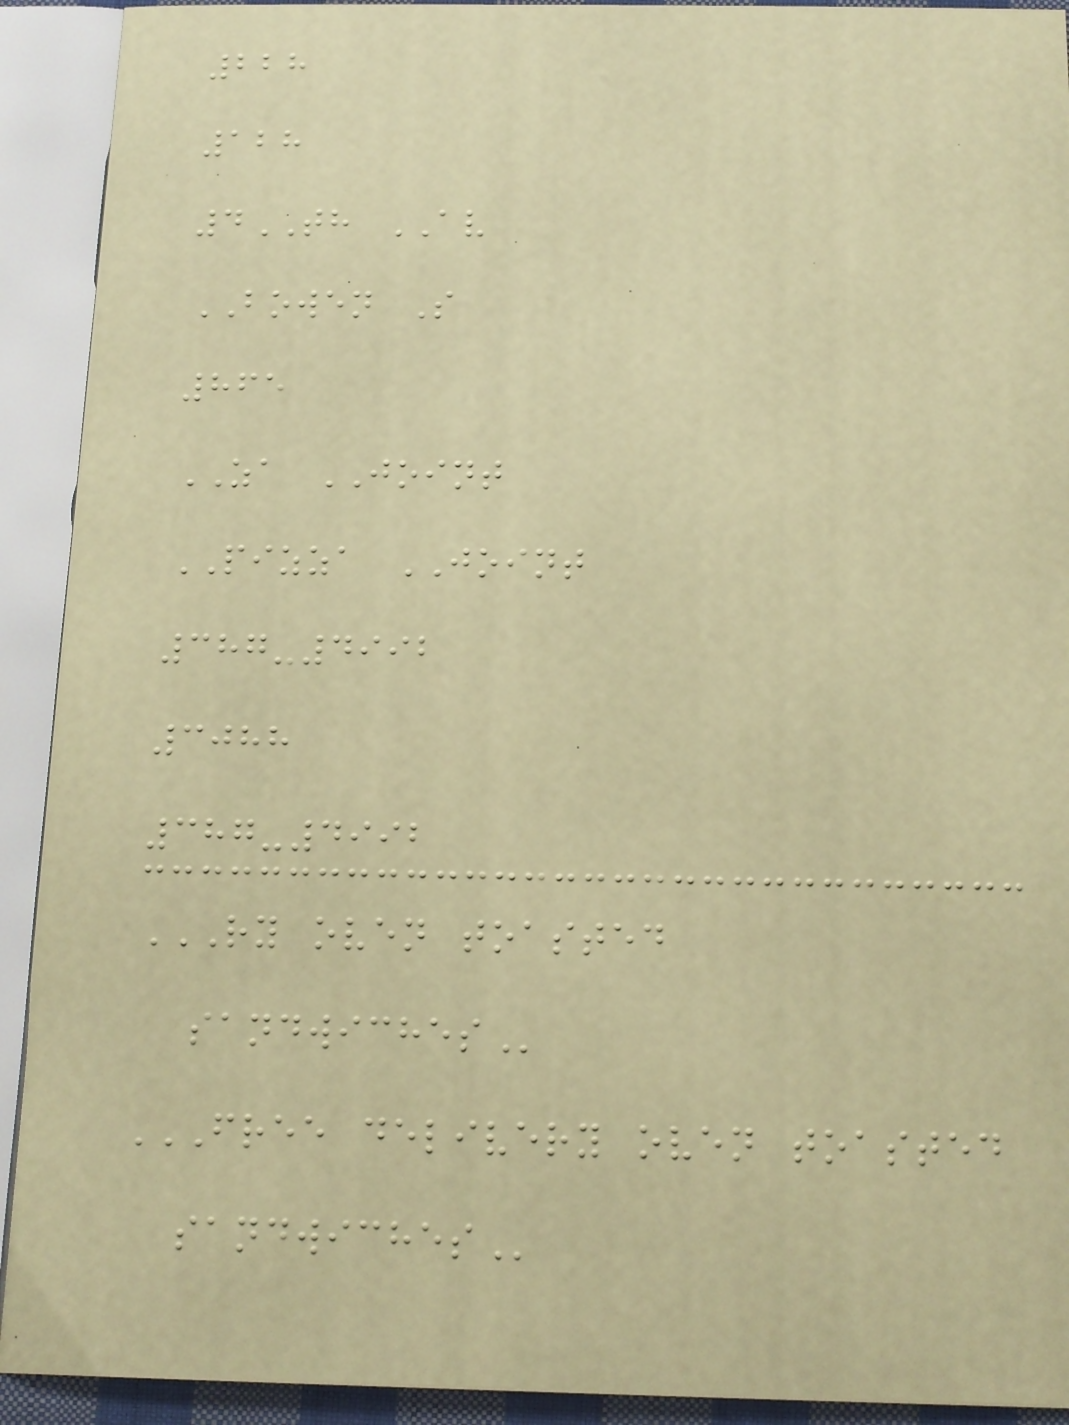228
128
4TH AV
BOWEN S
865
ZA JOINT
PIZZA JOINT
387-4992
3088
387-4992
RY OVEN TOASTED
SANDWICHES
FREE DELIVERY OVEN TOASTED
SANDWICHES
